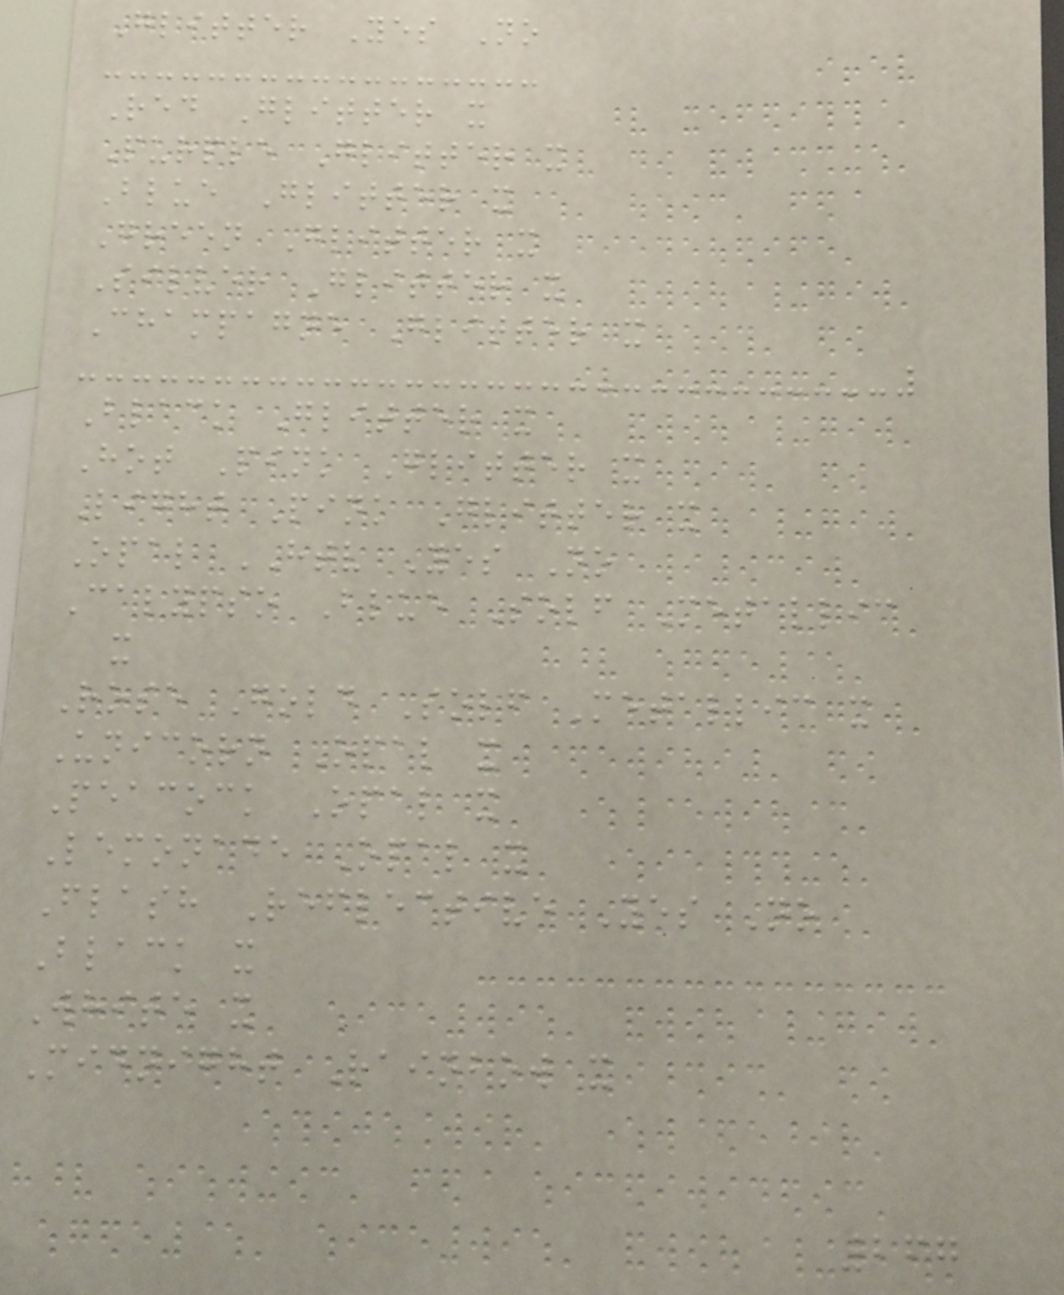Glitter Yes No
Red Glitter x
Purple Glitter x
Blue Glitter x
Green Glitter x
Silver Glitter x
Champagne Glitter x
Black Glitter x
Hot Pink Glitter x
Light Pink Glitter x
Opal HTV Yes No
Calypso Blue Solf Metallic
x
Rose Gold Solf Metallic x
Unicorn Opal x
Peacock Opal x
Lemonade Opal x
Flash Reflective Yes No
Black x
White x
Midnight Rainbow x
267
